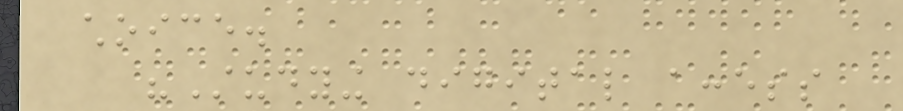choice.
"Studying digital access
